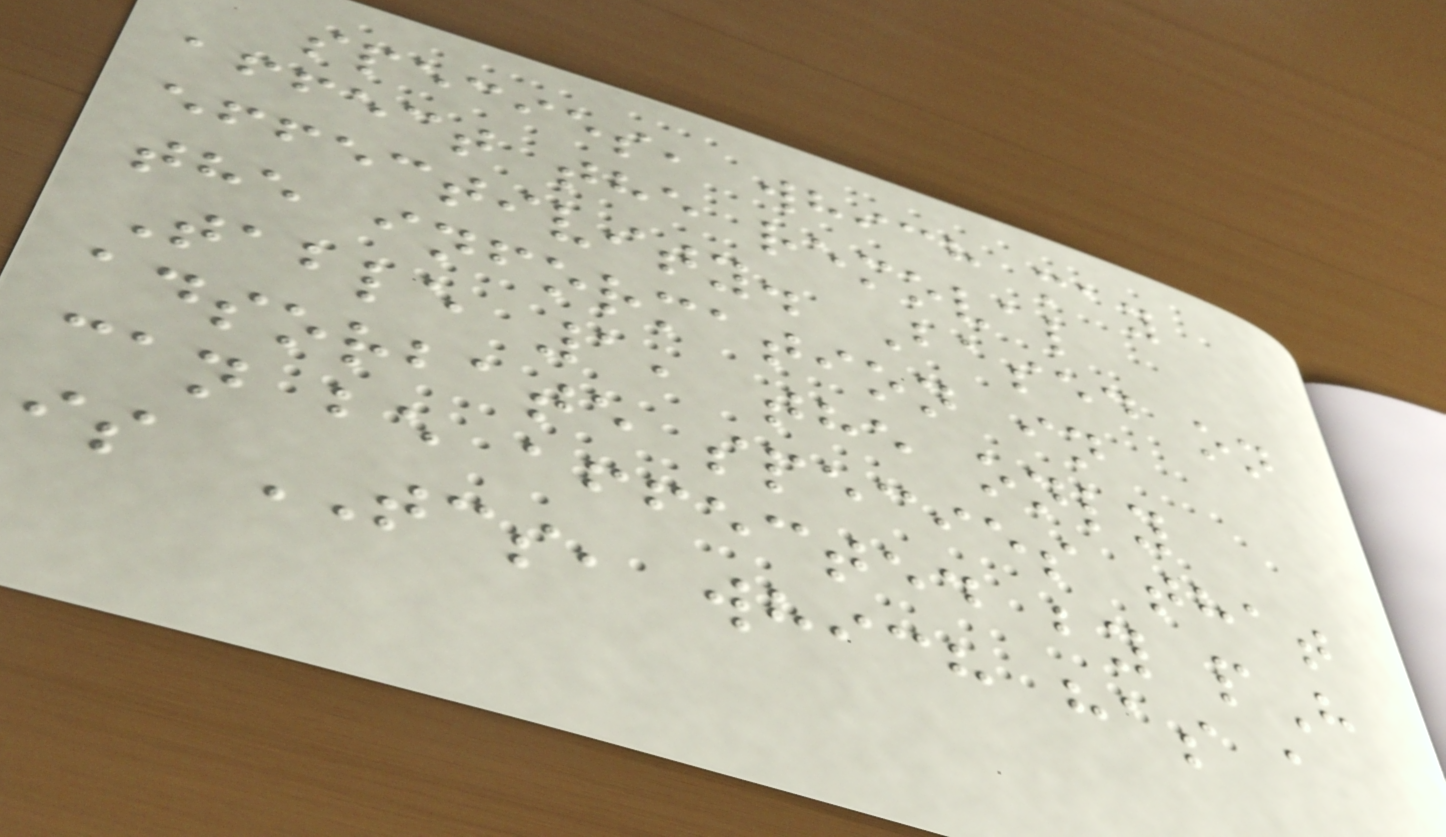species, which may
affect the removal
effectivity. Based on
the information in
Table 1, the only
adsorbate species that
can be affected by pH
is TCS, which has a
